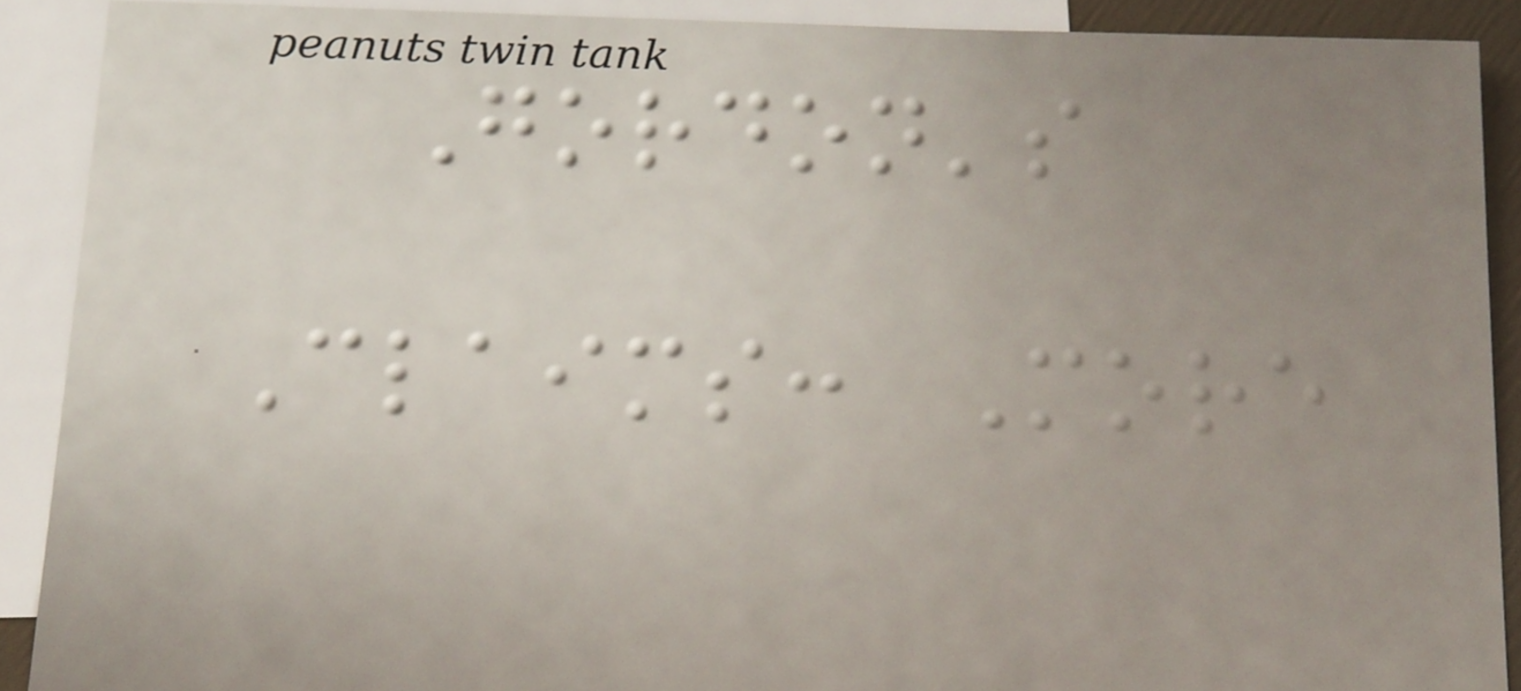Gordon's
Claims: More
